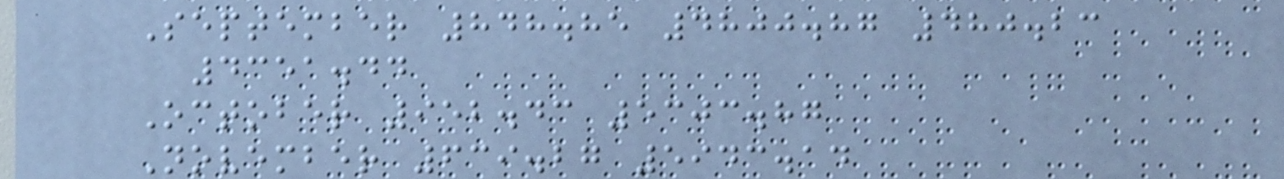September 848.85 4800.87 480.23
4351.44
October 952.43 5303.87
November 639.27 5943.14
